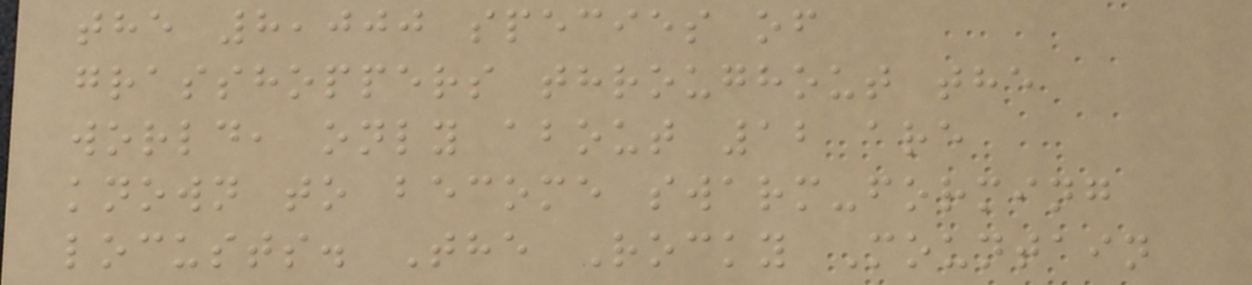the 8,000 species of
grasshoppers throughout the
world, only about 12 are
known to become swarm-forming
locusts. The Rocky Mountain
